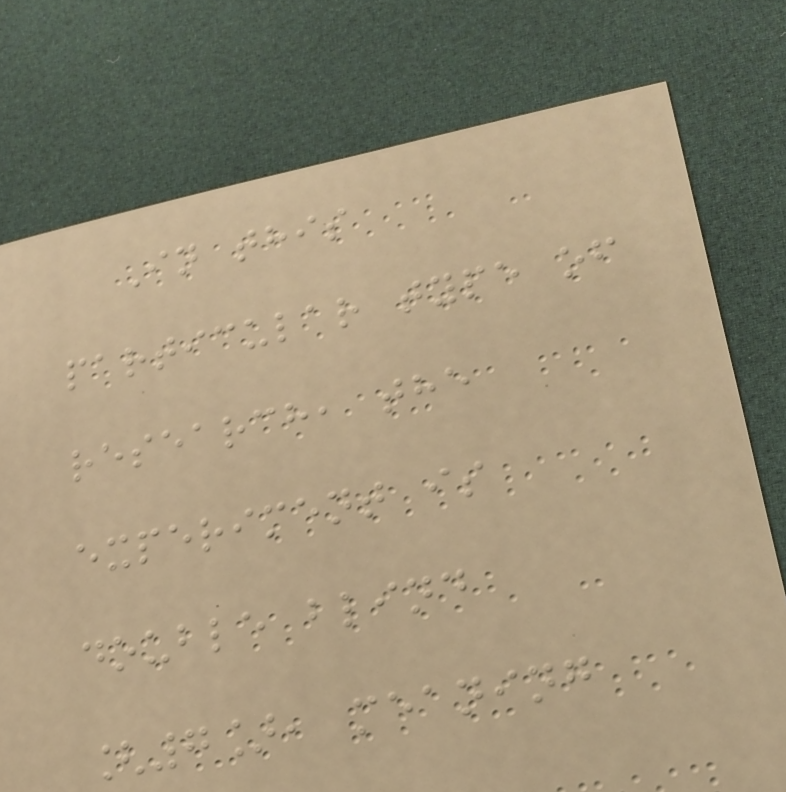In this
particular type of
research, the
experiment is
double blind
[7], meaning
